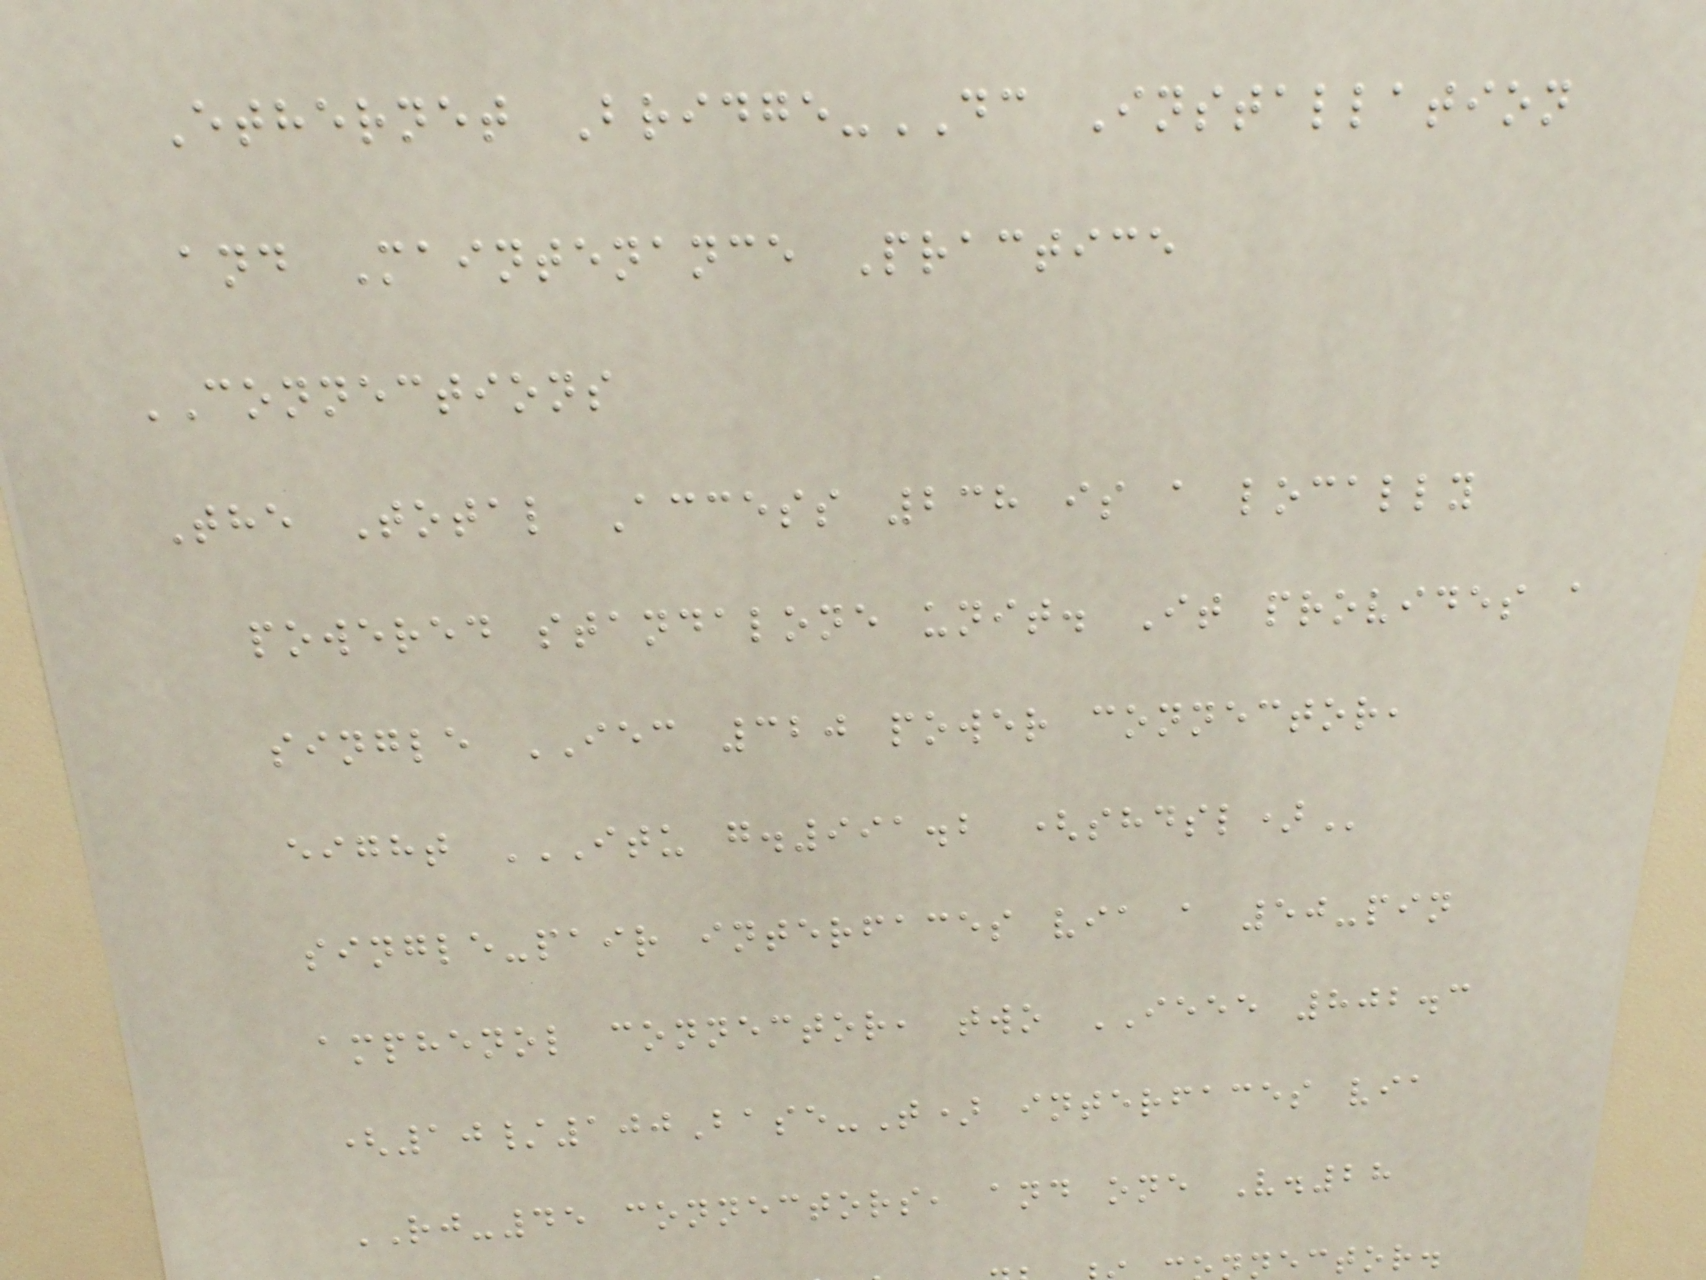Ethernet Bridge-DC Installation
and Maintenance Practice
CONNECTIONS
The Total Access 238 is a locally
powered standalone unit. It provides a
single IEC 320 power connector,
eight ITU G.991.2 (SHDSL)
single-pair interfaces via a 50-pin
amphenol connector, two IEEE 802.3
(10/100Base-T) interfaces via
RJ-45 connectors, and one V.28
